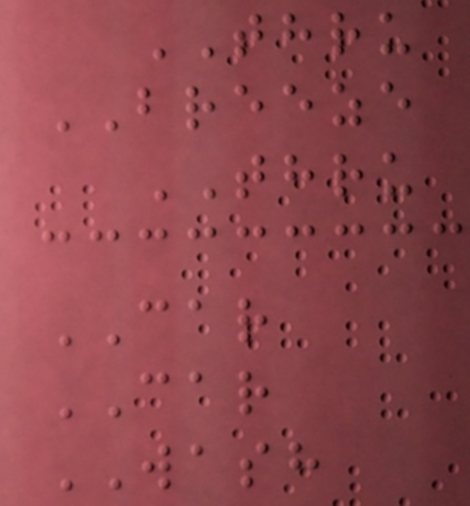THRU
BREEZE
THRU
CAR
CAR
WASH
